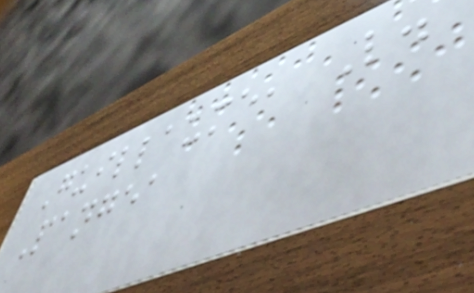Guillaume, L.
Pangea
